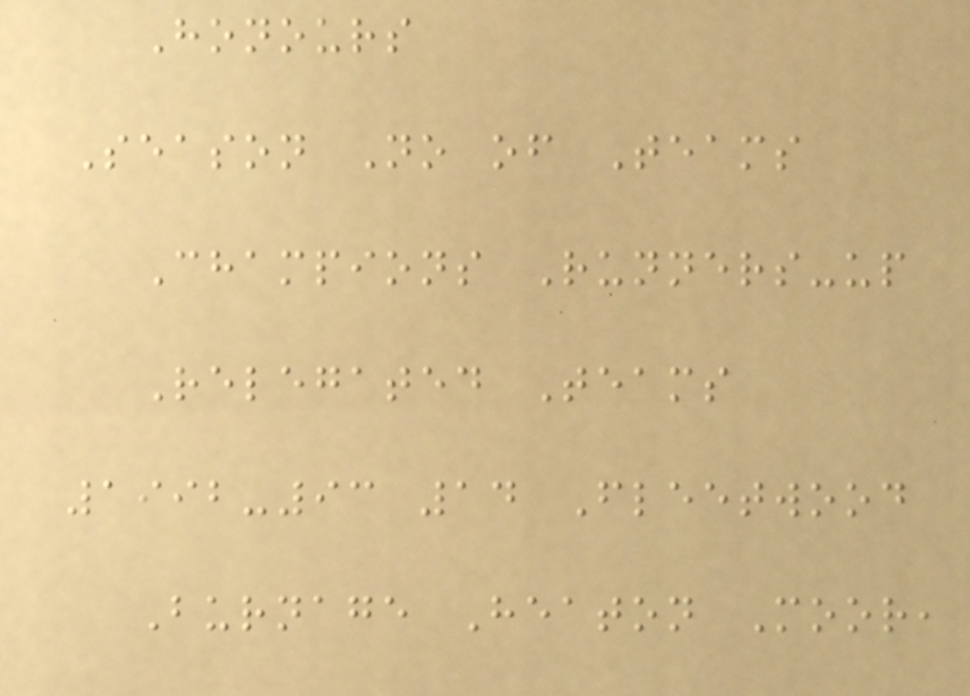Honours
Season No of Teams
Champions Runners-up
Relegated Teams
1992-93 14 Fleetwood
Burnage Heaton Moor,
